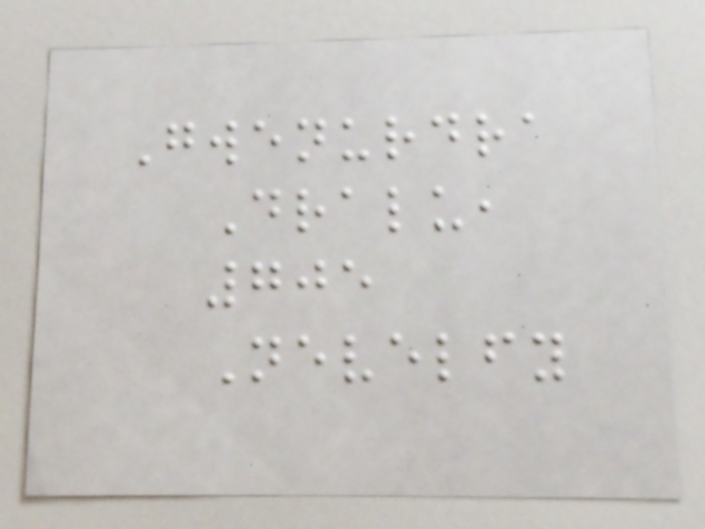Gwenurdra
Dralu,
705
Nevelfy
